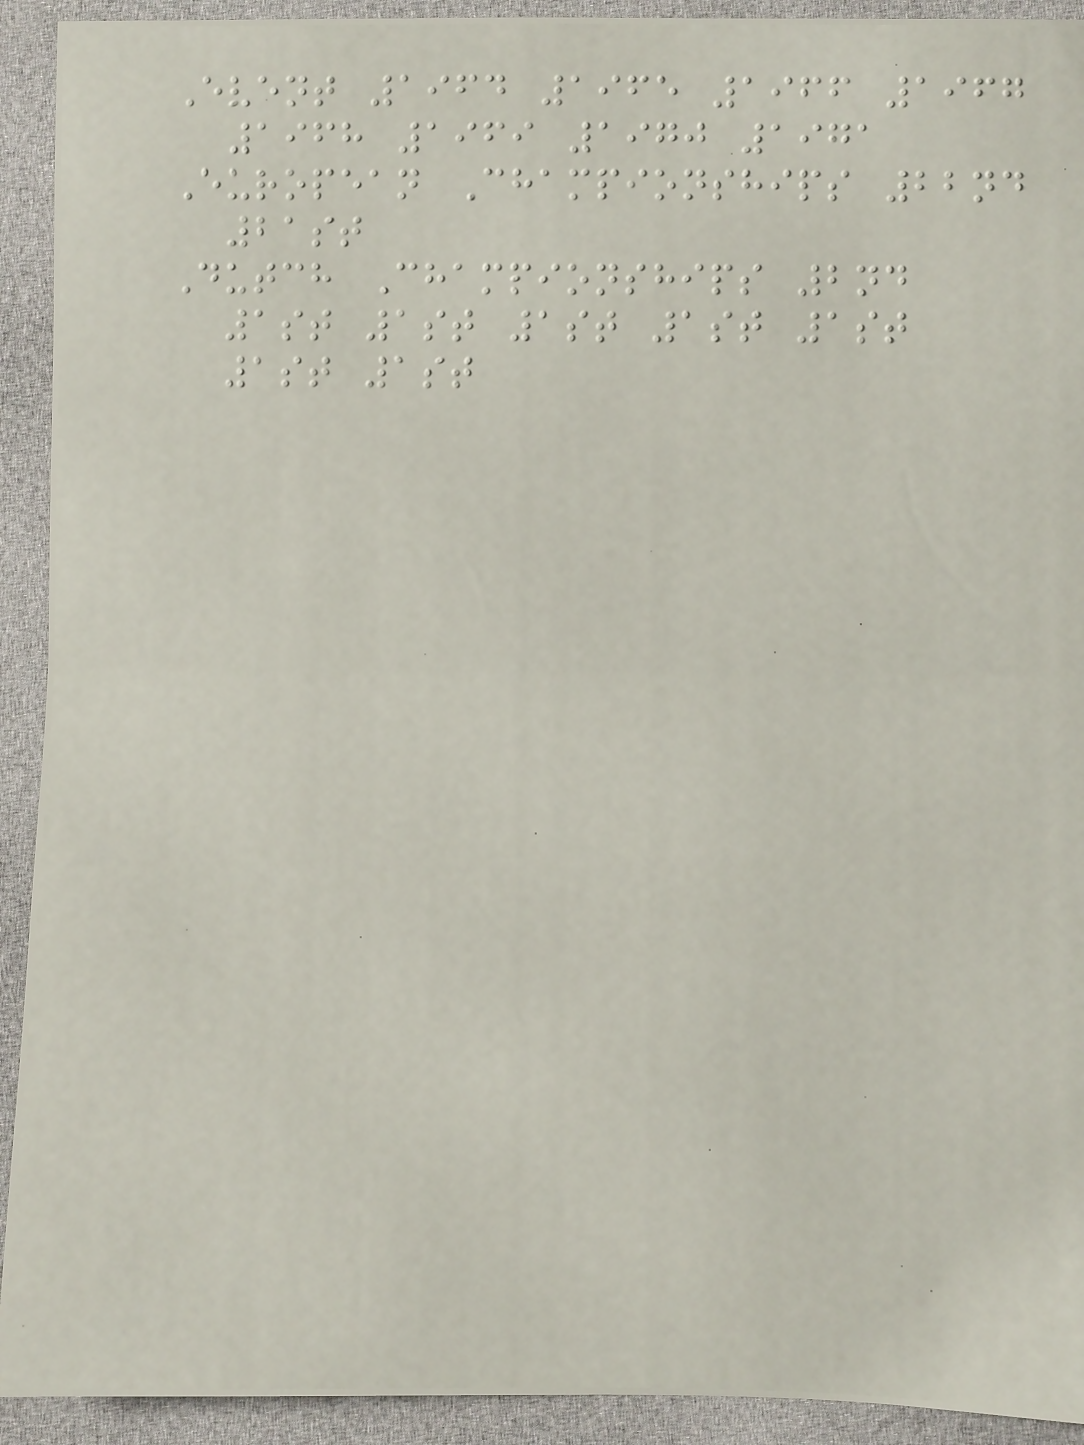Event 1964 1965 1966 1967
1968 1969 1970 1971
European Championships 22nd
21st
Dutch Championships 2nd
1st 1st 1st 1st 1st
1st 1st
